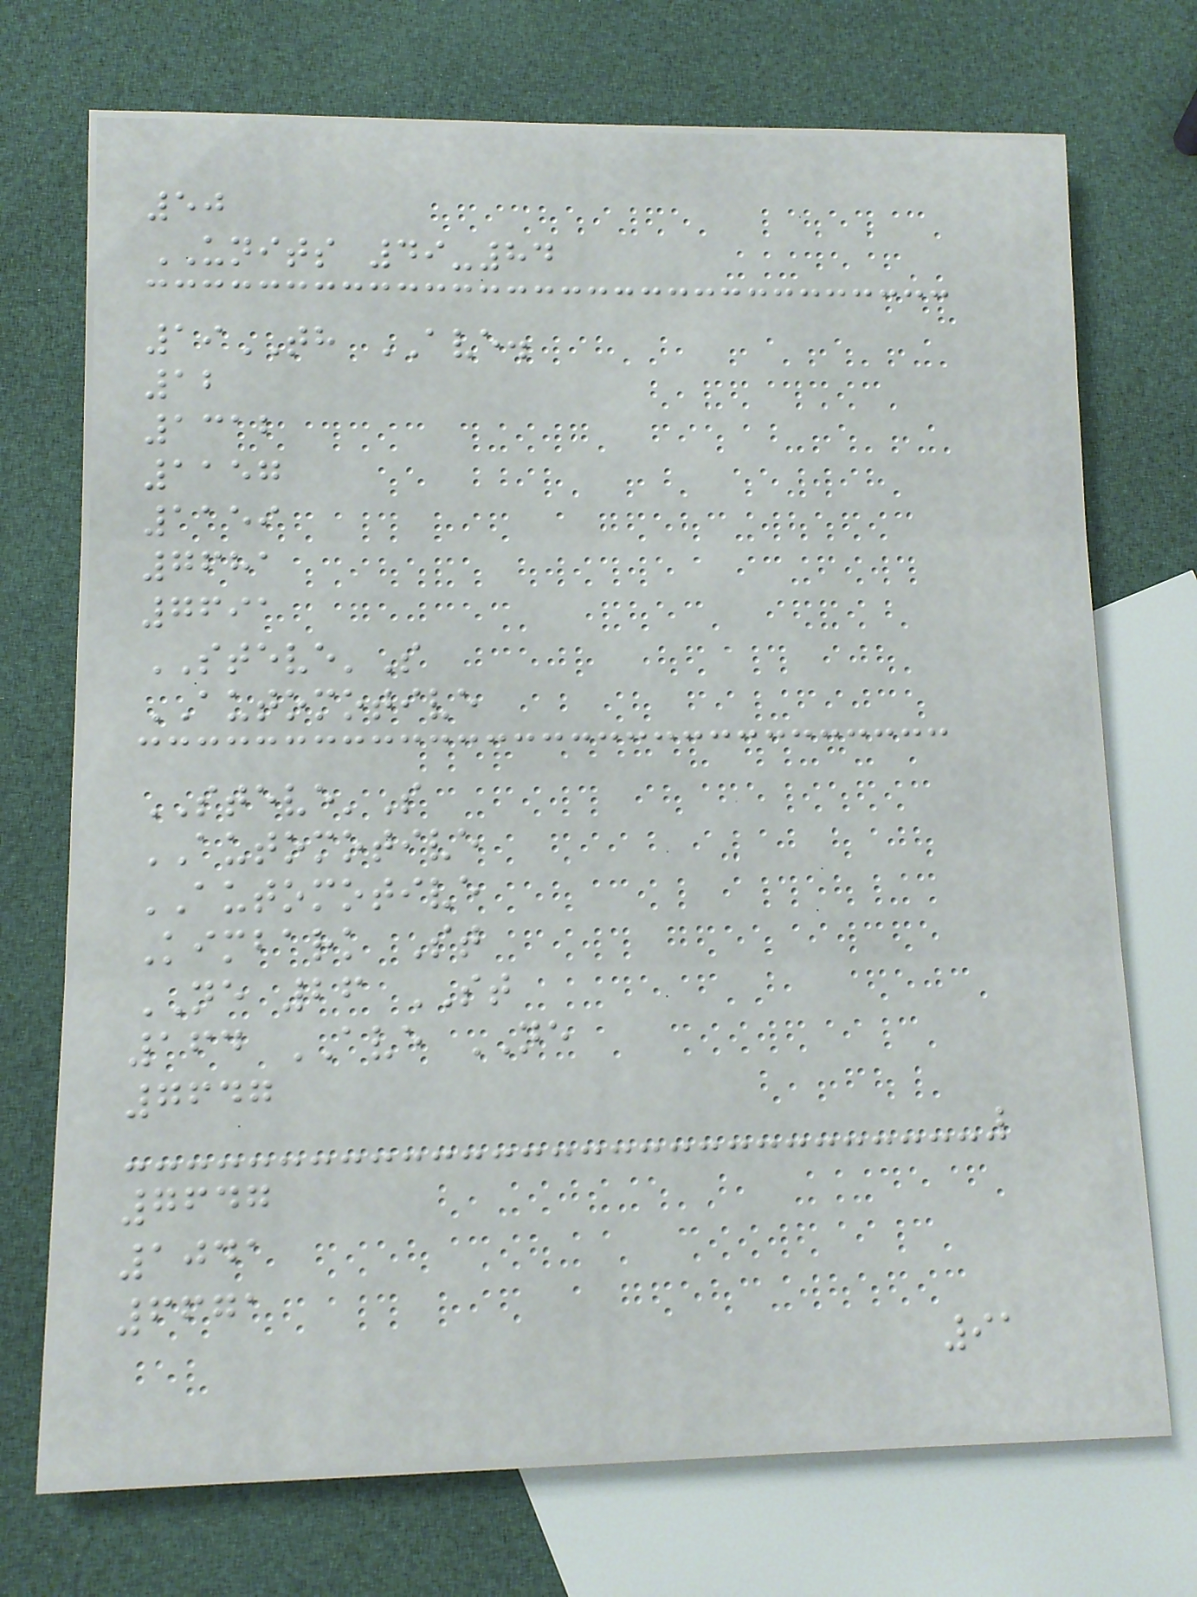50
UNITS 49-84
19TH AVE.
12
1312
1157
1159
7681
7691
STEVE'S
AUTOMOTIVE
STEVE'S
AUTOMOTIVE
AUTOMOTIVE
Kimbark St
NE 26 ST
164 AVE NE
7647
7647
1041
6671
91
